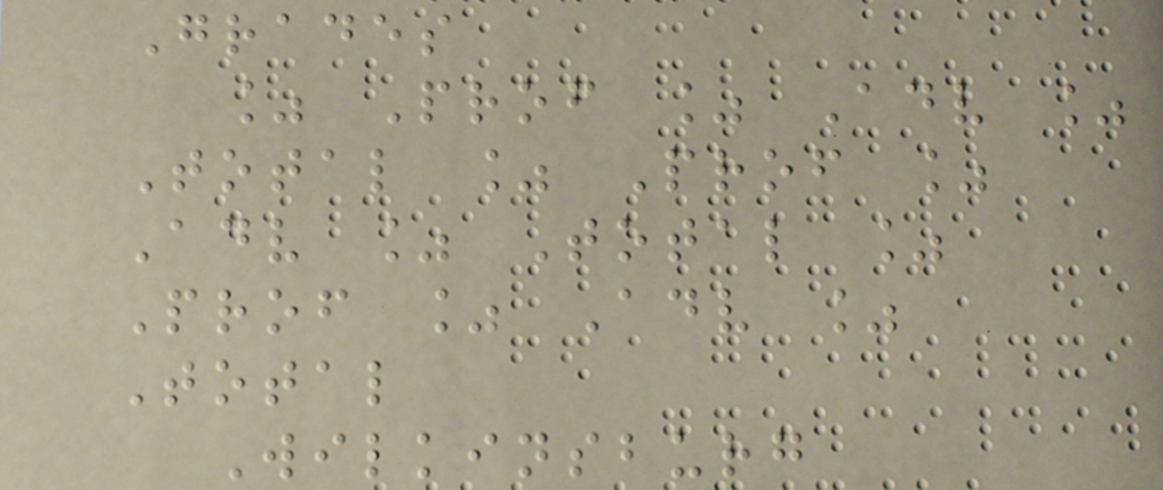Grades
% Prof % Adv %
Total % Prof %
Adv % Total %
Prof % Adv %
Total
Wilkinsburg
